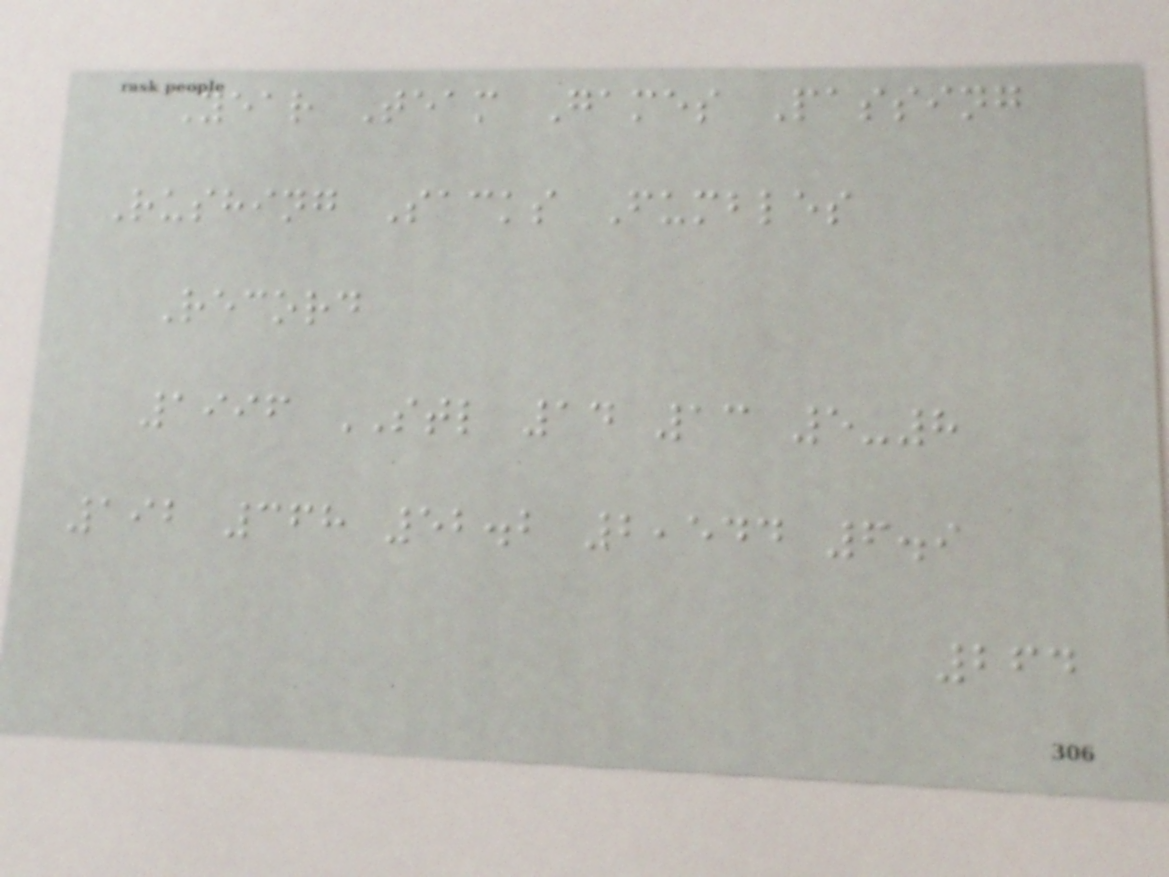Year Team Games Passing
Rushing Sacks Fumbles
Record
1996 STL 14 13 5-8
192 368 52.2 2,544 6.9
264
